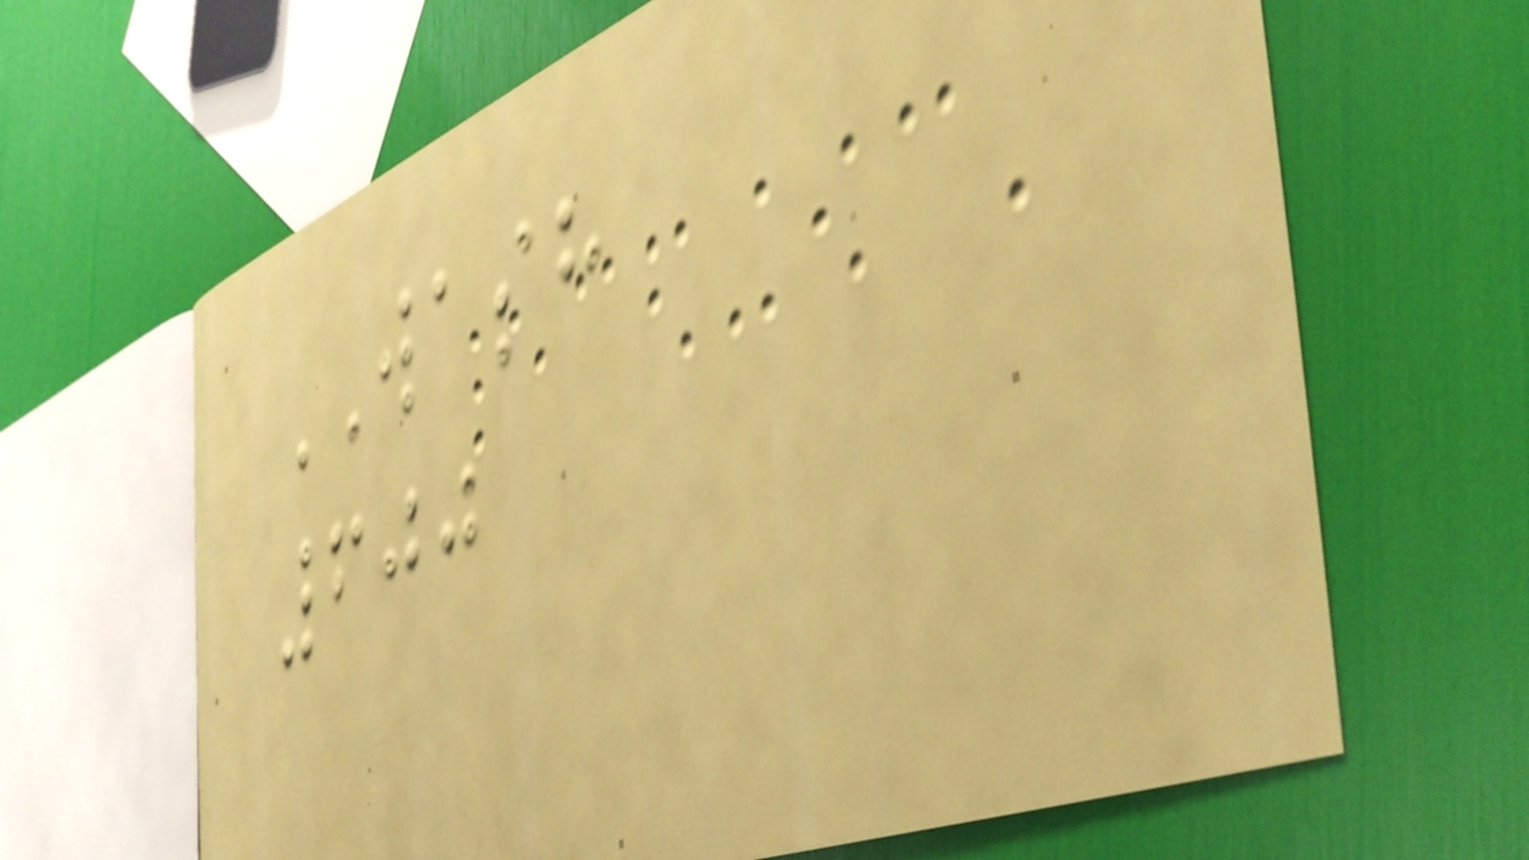WASH
600
